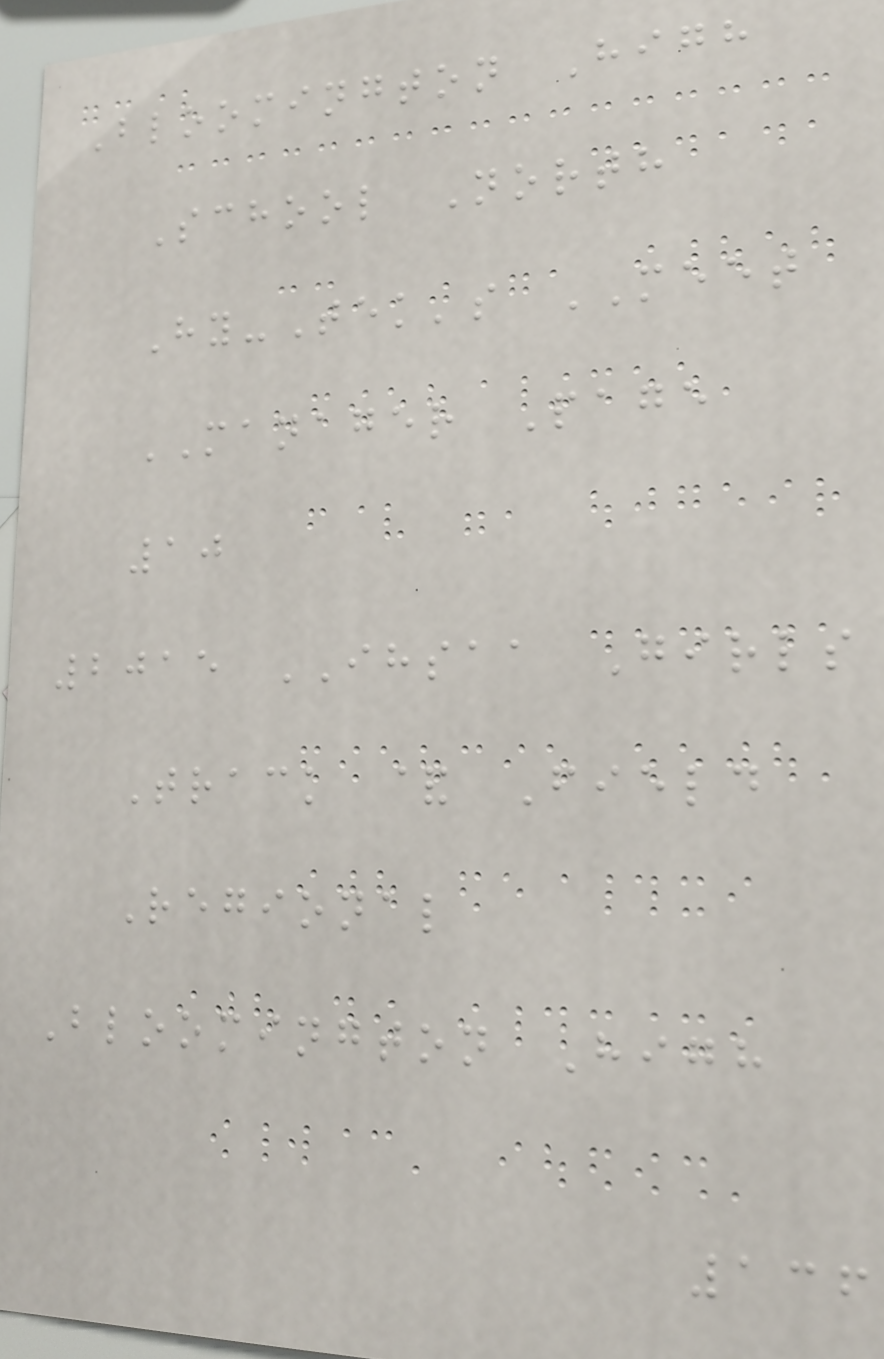Bloomington High
School North
Hy-Tek's MEET
MANAGER Page
10
2015 IHSAA Girls
Track & Field
Regional
Bloomington High
136
